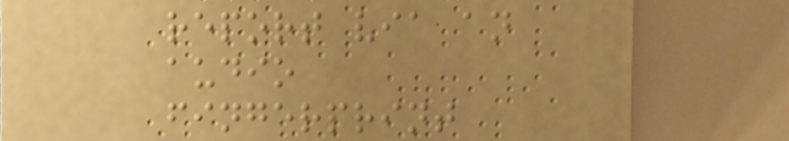report via an
audio
fingerprint
